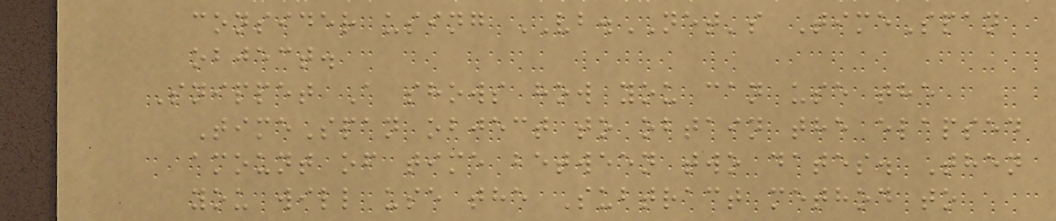consider using VB.NET's TimeSpan
object.
Snippet A shows how you can use the
TimeSpan object to obtain the elapsed
amount of time between two dates. Then
you will use the Subtract method to
